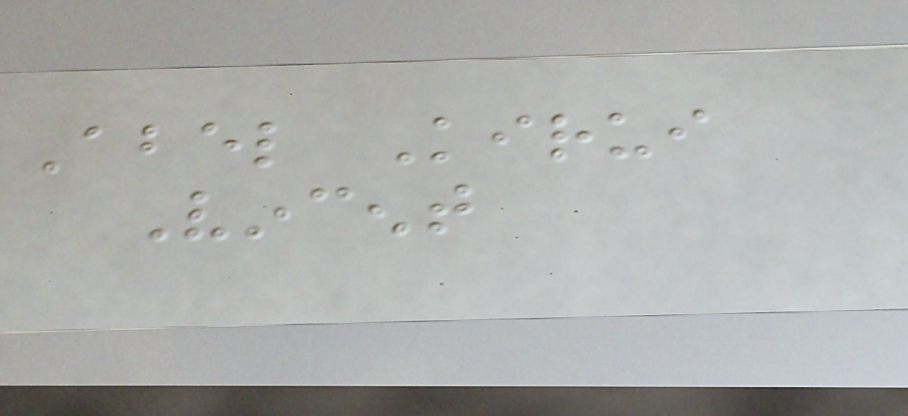Abel Kirui
Vincent
